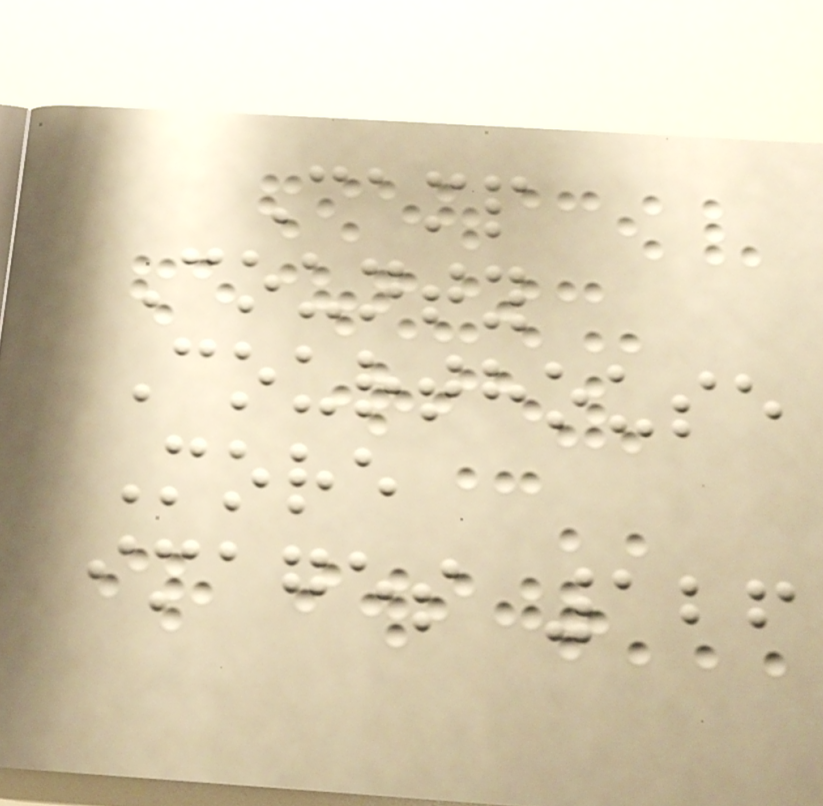Camp
County
Courthouse
More
images 126
